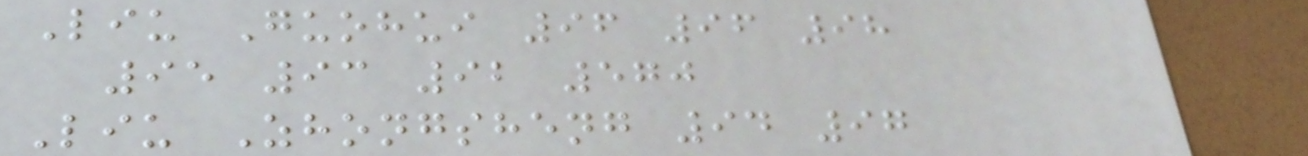Liu Guohui 96 96 98
95 93 92 570
Liu Zhongsheng 94 97
